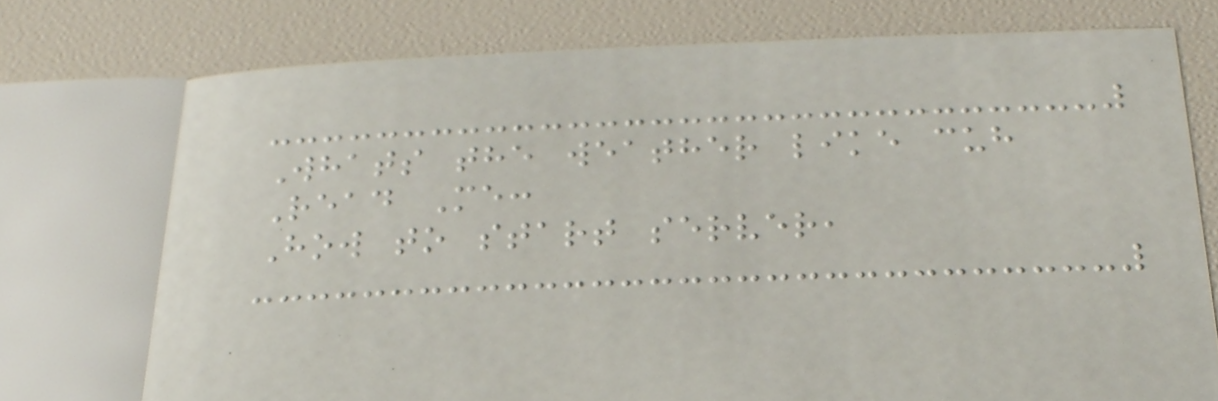Whats the weather like cuh
Read Me:
How to start server,
